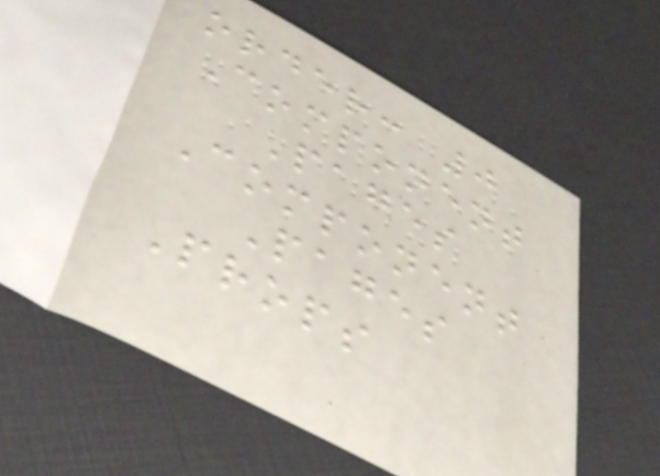order: 0
Component
Pages
Component
Pages
Props
